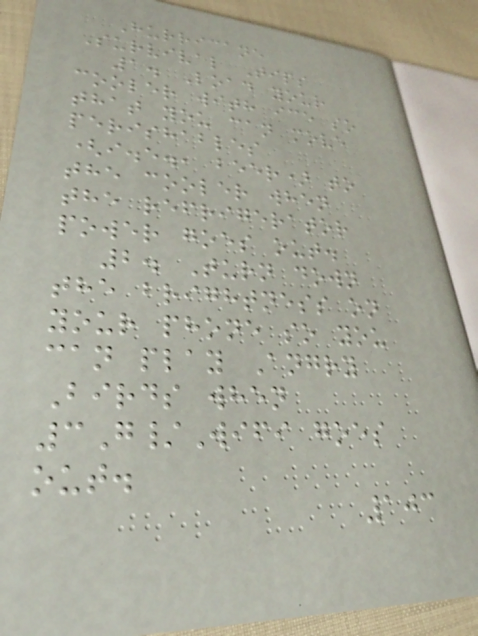Hurricane
Survival Tips
1. Load your
cooler with ice so
that you can move
perishables
(i.e., beer) to
the cooler when
the refrigerator
power goes out.
2. Turn down
the brightness on
your phone so you
can play Angry
Birds when
3G/Wifi goes
out.
103
